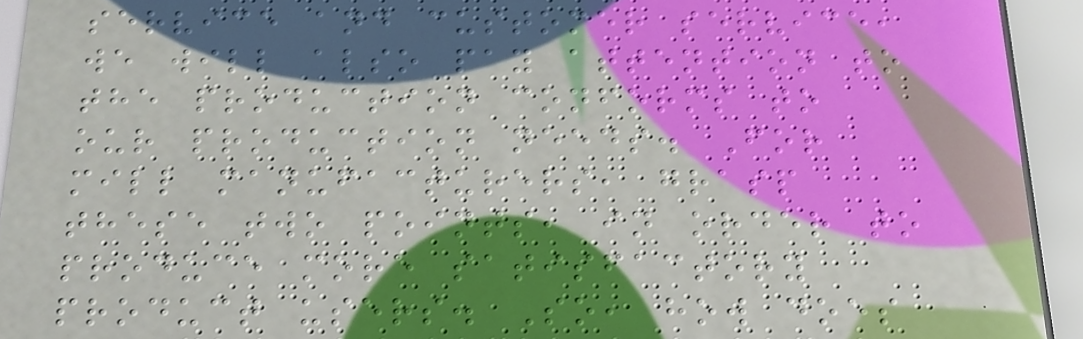service and customer service,
we will also pay attention to
the production conforms to
our production needs. For
mill manufacturers, grasp
these two points, in order to
produce more satisfactory
product users. So, how does
